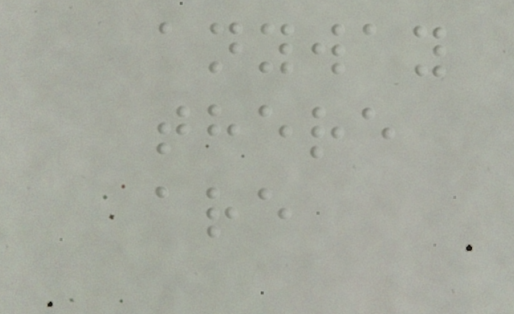anyway
there
are
